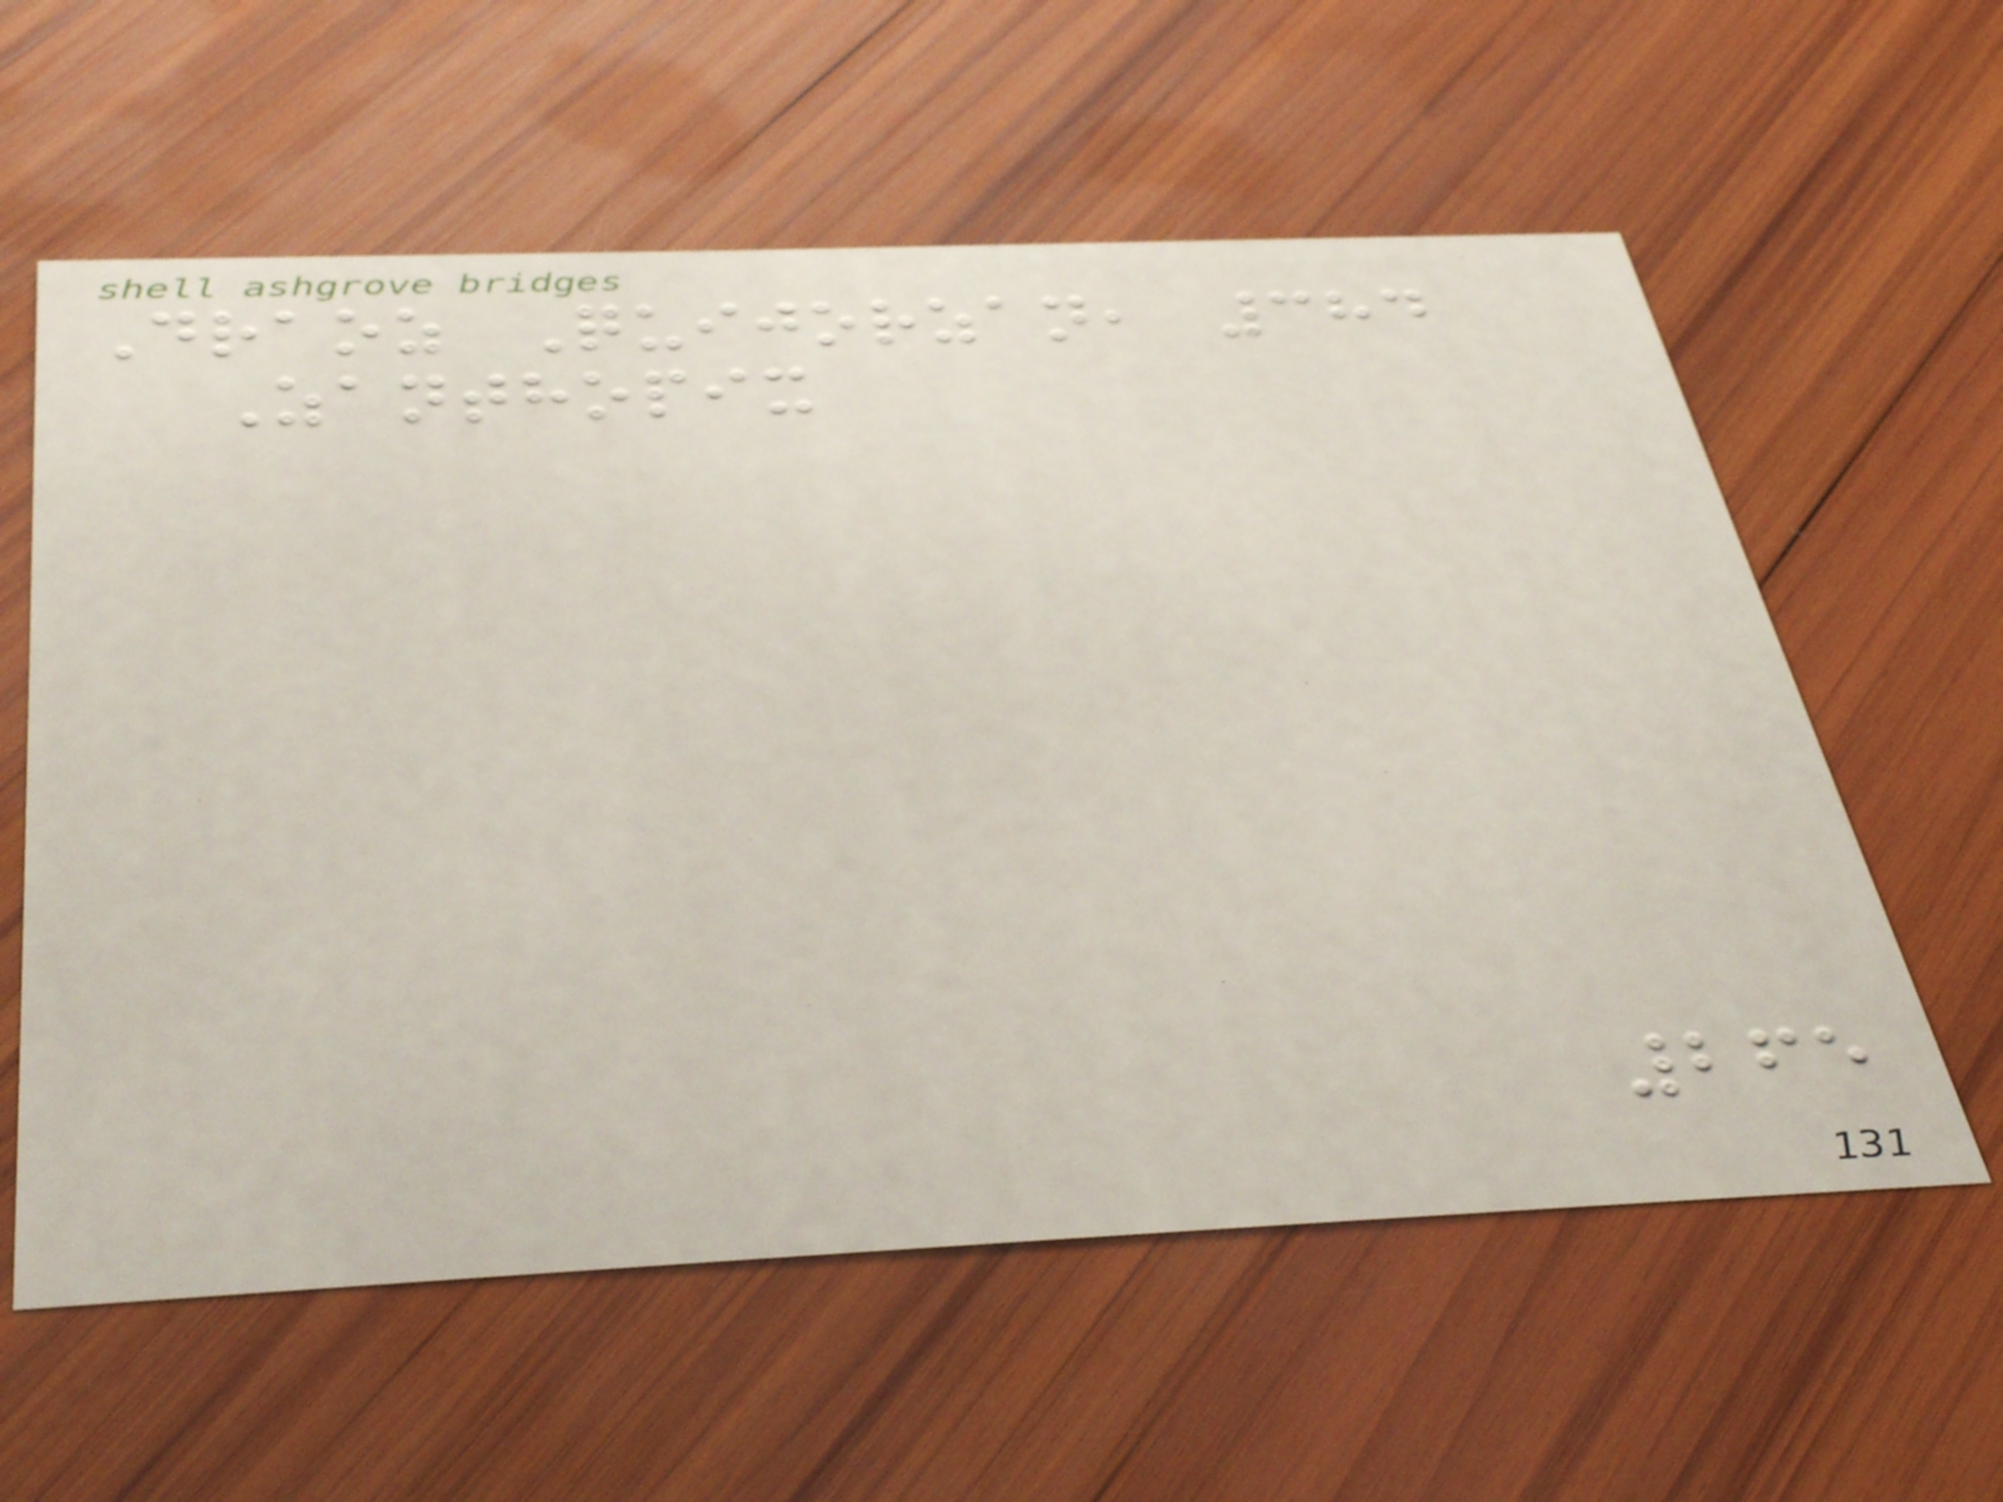Draoz Quijorzan, 384
Zanthopix
265
